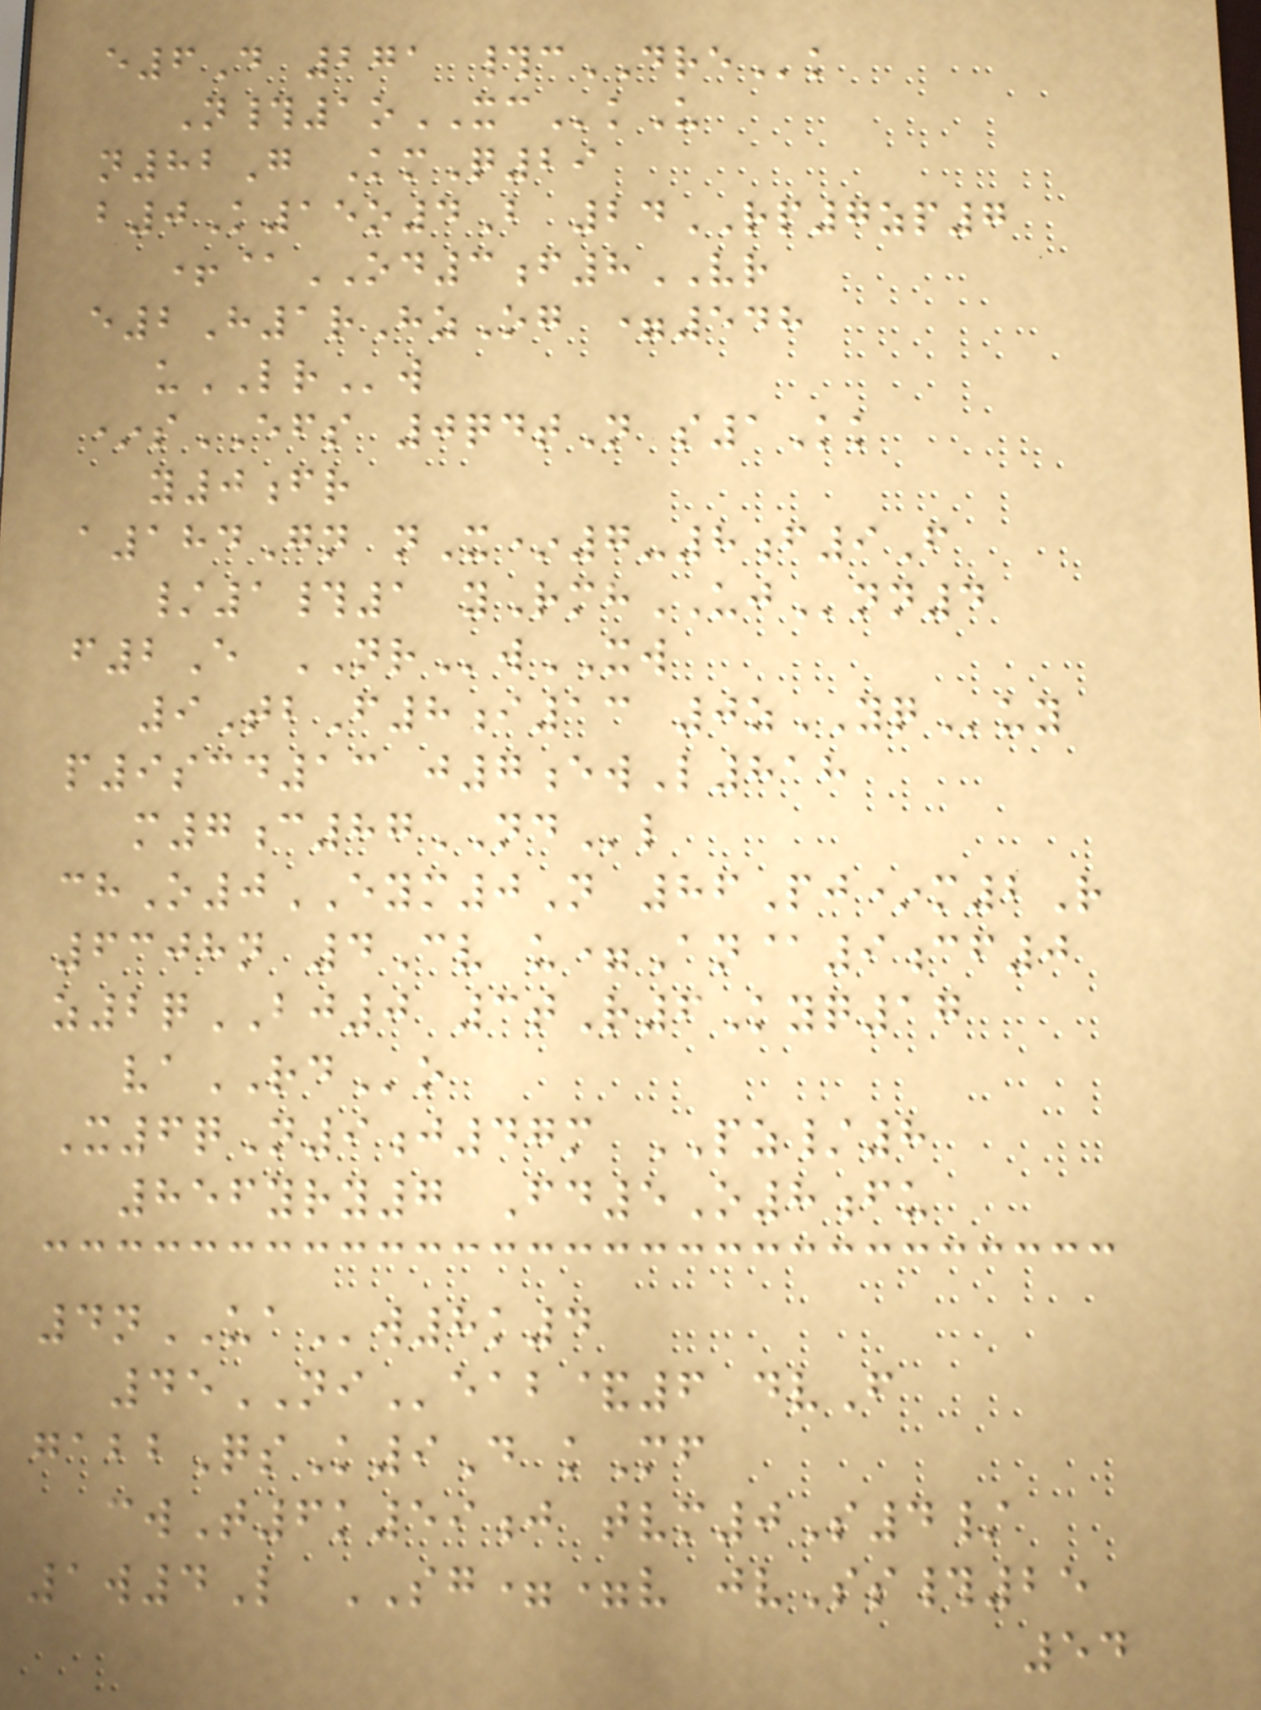e6D 271 #cDREk
N#1oXCkU
n82G KmQ29
b0K15o4B 24RP7zp7
+@OD3f8VR
e2H1rHzOg =548
uLRw
*sEFS 0qdtN s1Kk
y0fr
a184Gn nX*7-8f9F
/1#1 yRmhUJnn4
f2E NRwXW
9TbF8i13 0zYQuy
p9scd13 j7ewL818
m7c87NDl
chO0EYM0N 86Pj*m2R
6308n 4Cv u=An@9cf0
z2qBJ0 3tR6Kyq17
vaRDo
X6qN9j47m PZ/8
856yry7 Fd5O8fu
4nUAw8k4
45NIeab&6 dvF
gabbQsK9D kMf
cwT6k59j tvm0S4/
1w4L SG==v jvSs#25
54
